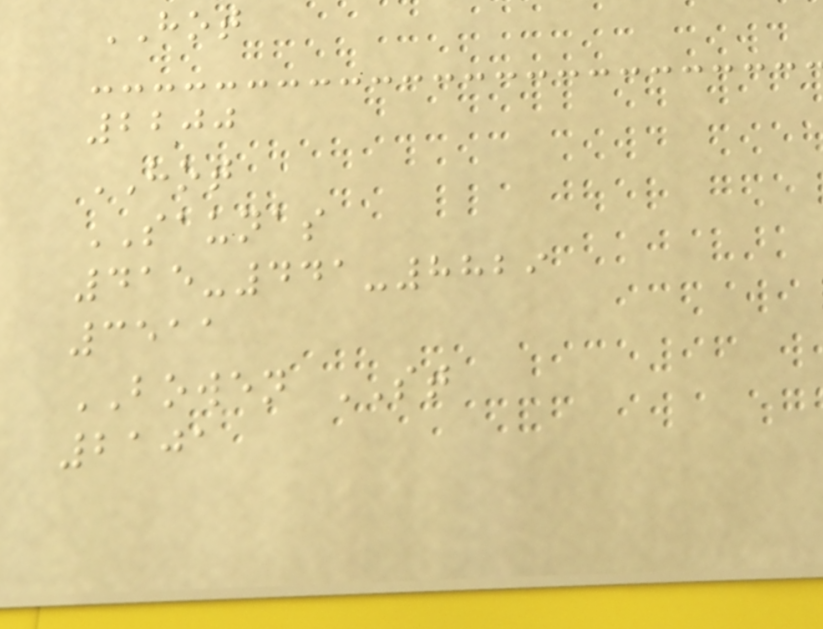HOT
2200
HOT
SAUNAS
415-441-8829
3511
BOWEN ST
2101
